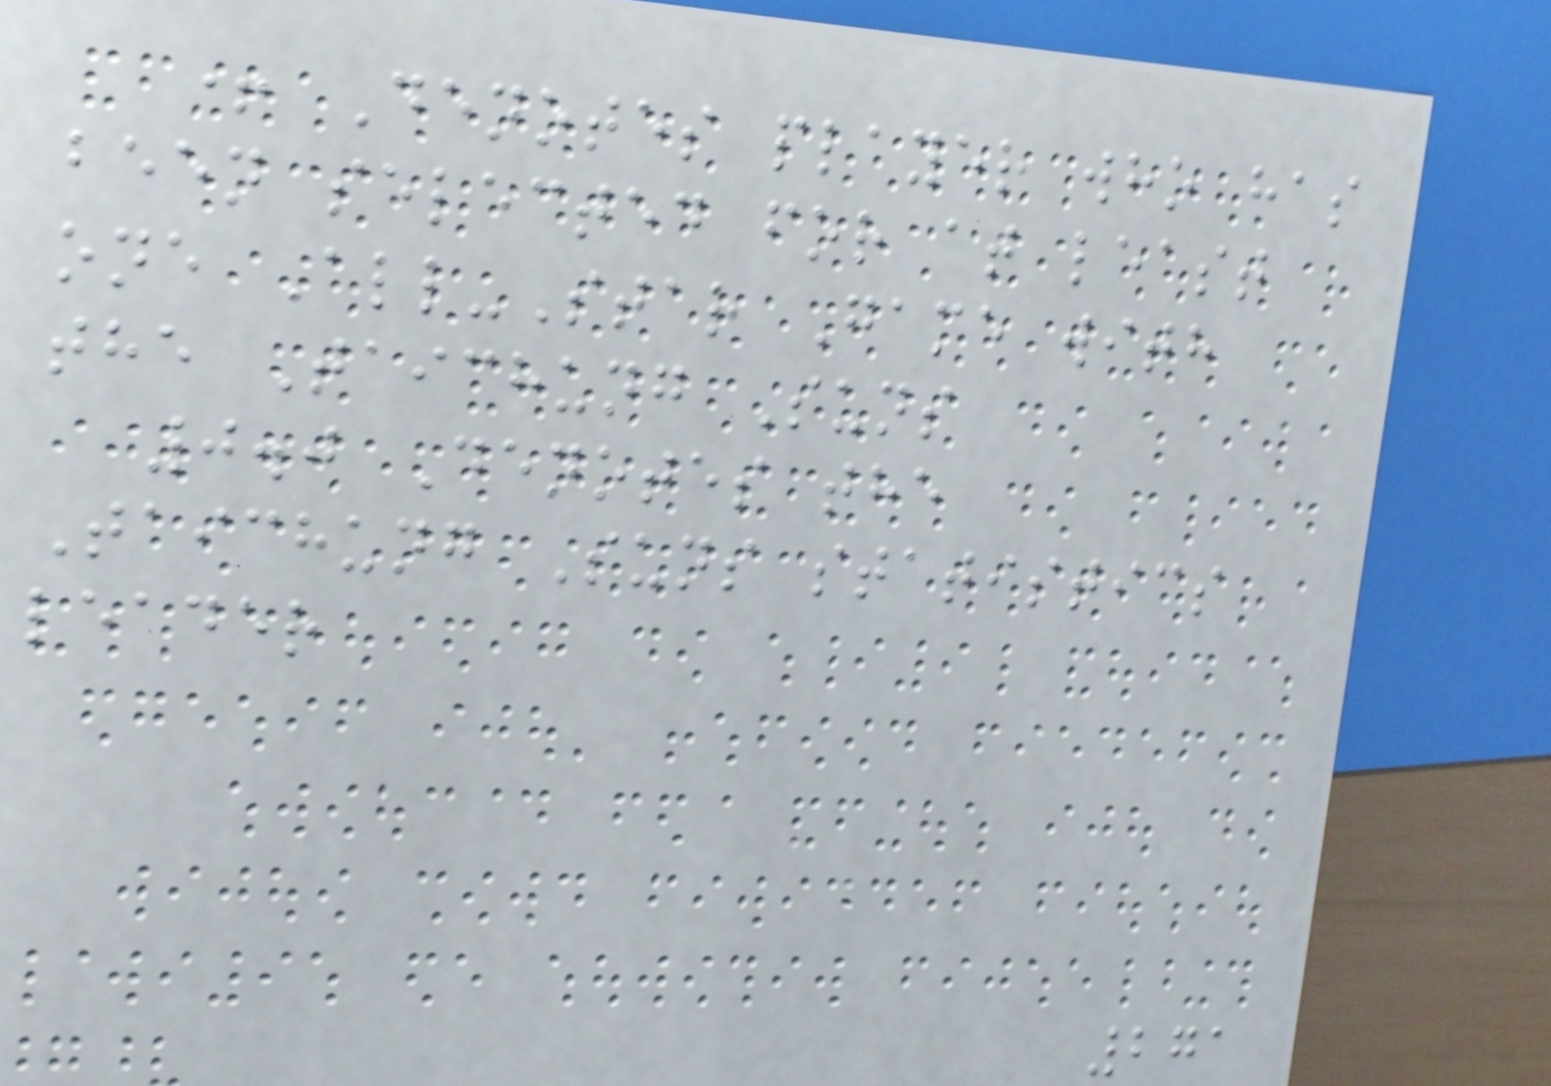+ Denotes player who has
been selected for at least
one All-Star Game with
the Taichung Suns
0.0 Denotes the
Taichung Suns statistics
leader
271
